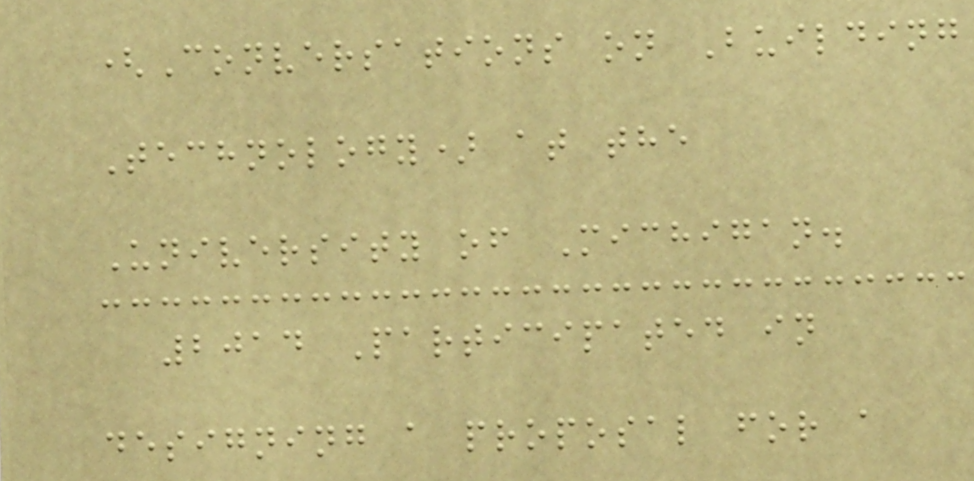(Conversations on Building
Technology) at the
University of Michigan.
2014 Participated in
designing a proposal for a
